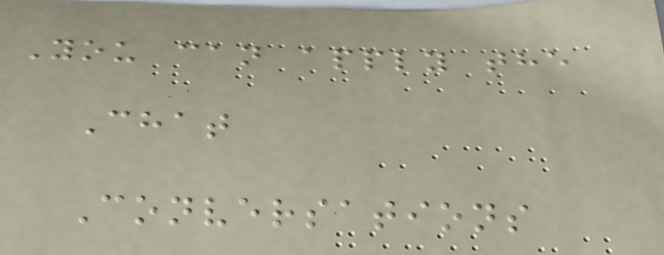You can apply the
Chat
Conversations
